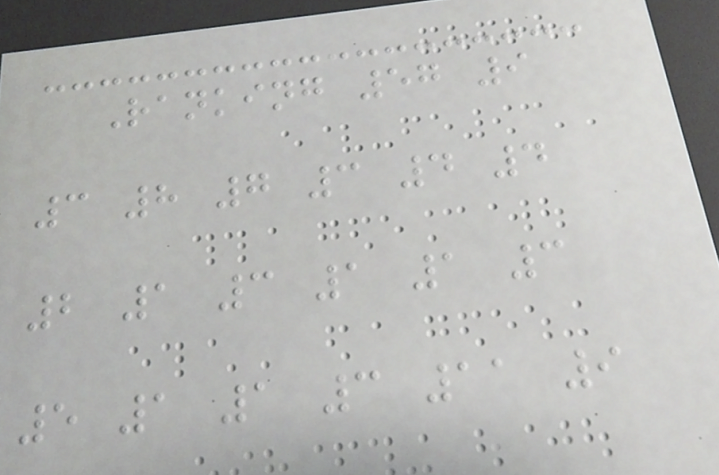Ranking 57 9
3 8 7 3 4 4
2 1 3 1 1 3
5 1 1 3 11 9
